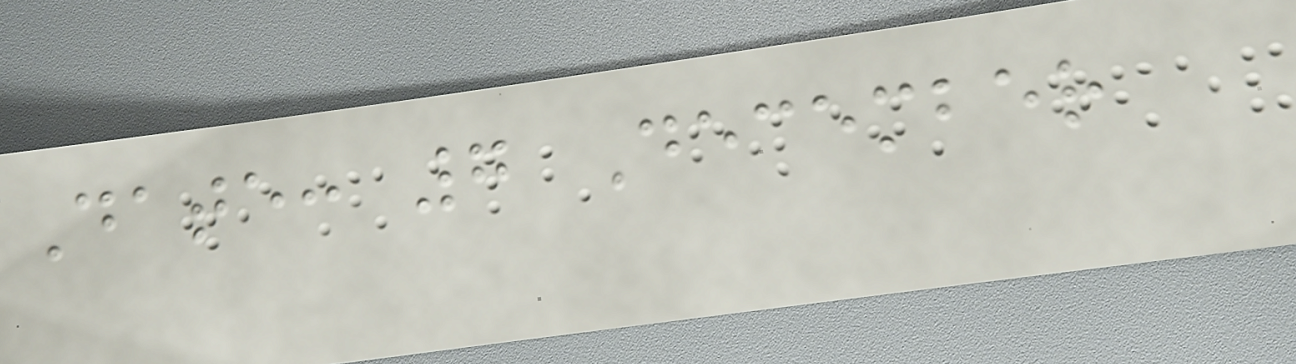Date: 7 December
